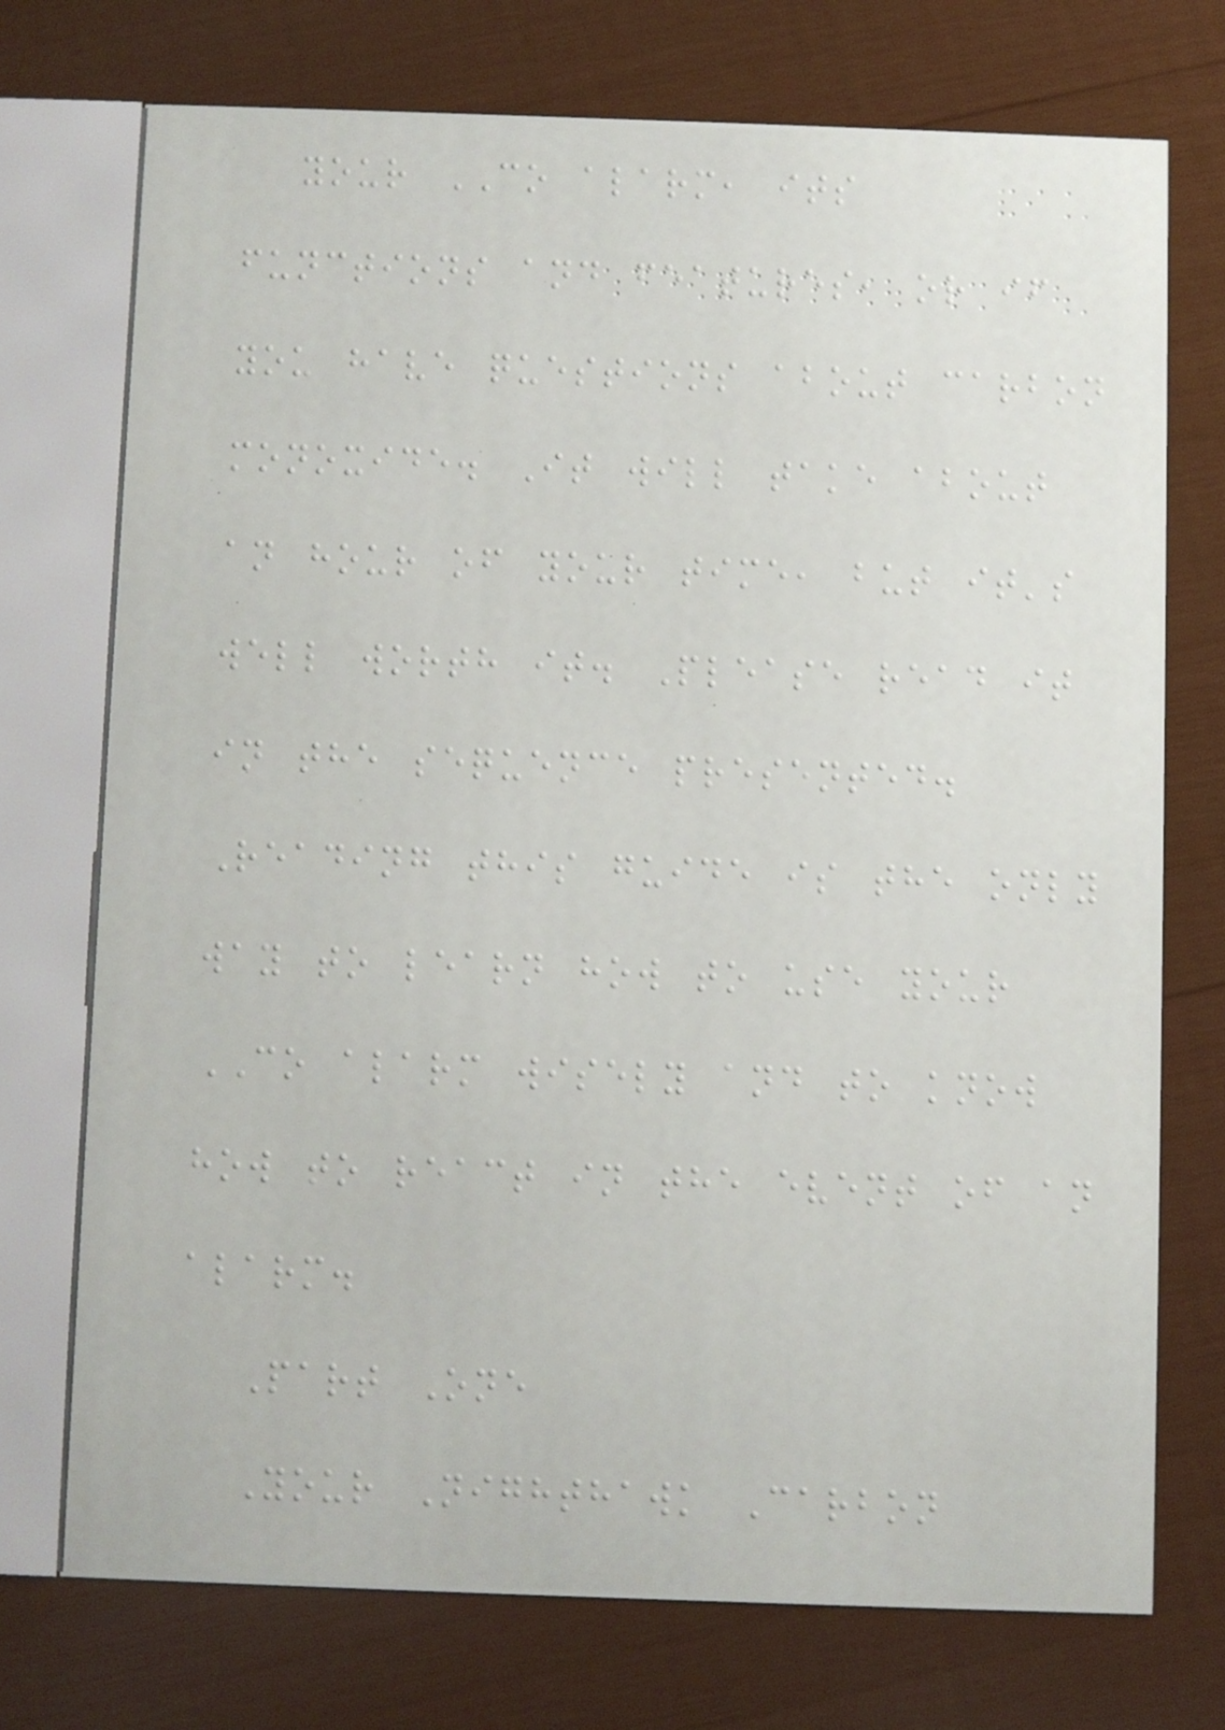your CO alarm, its
functions and features, or if
you have questions about carbon
monoxide. It will take about
an hour of your time, but it's
well worth it. Please read it
in the sequence presented.
Reading this guide is the only
way to learn how to use your
CO alarm wisely and to know
how to react in the event of an
alarm.
Part One
Your Nighthawk Carbon
